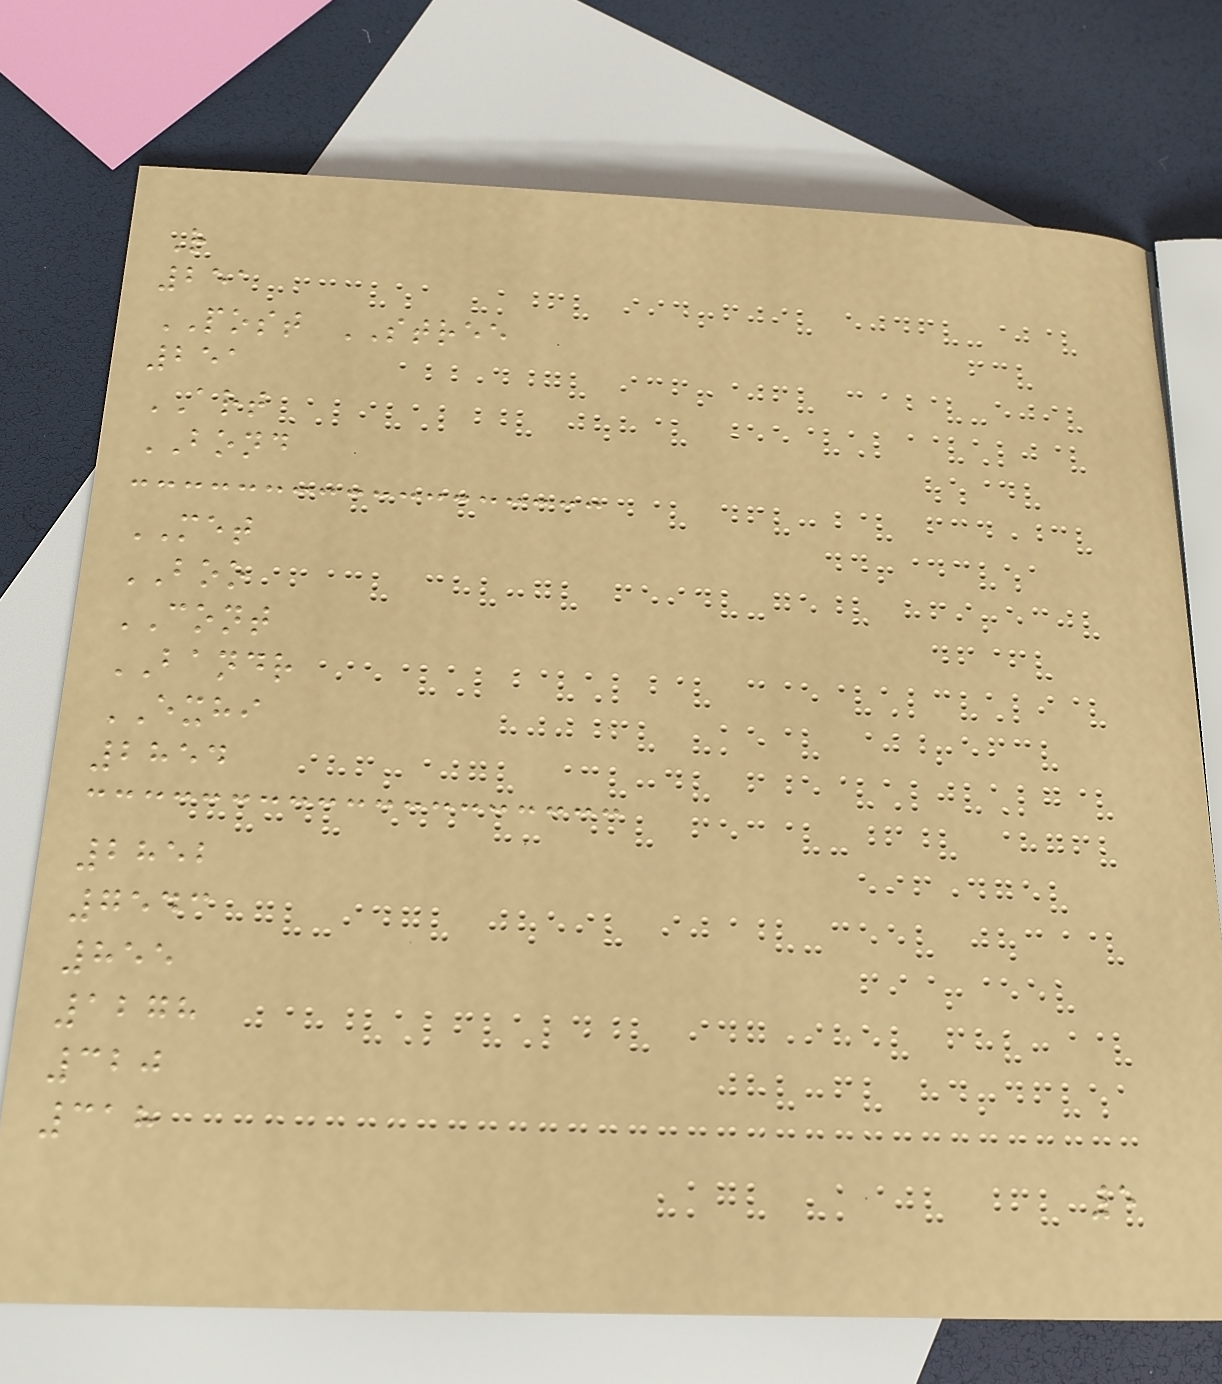R
251
POST STREE
251
ART
BOND
MET
BOO
CONT
BANDR
EXHI
2854
2852
7543
855
1278
320
318
5
